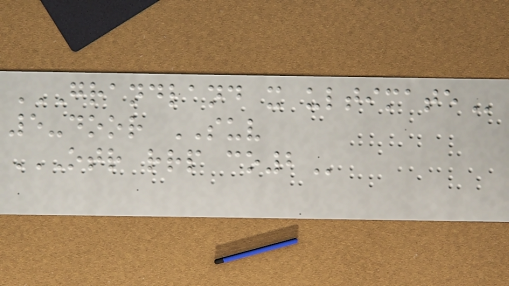GRANDLAND X ULTIMATE
5-door SUV
OTR RRP CO2
